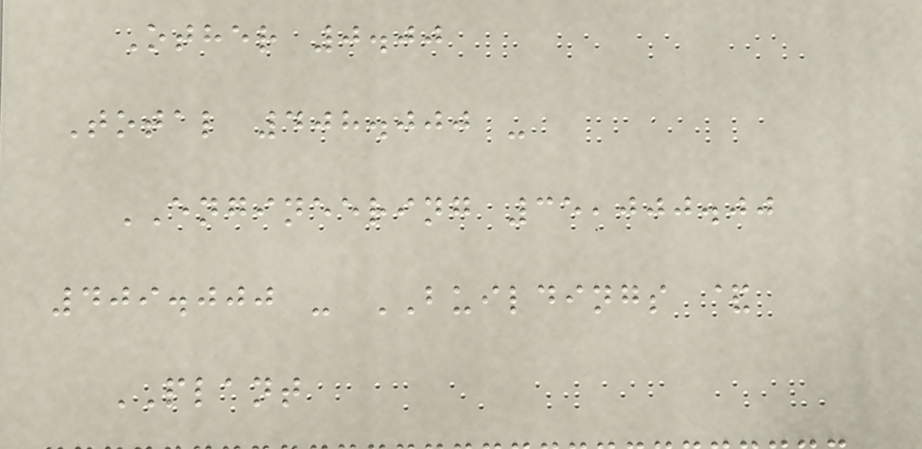Other 0.00
Total 408.000 -
ENGINEERING 35,000.00
409.000 - BUILDINGS &
PLANT
